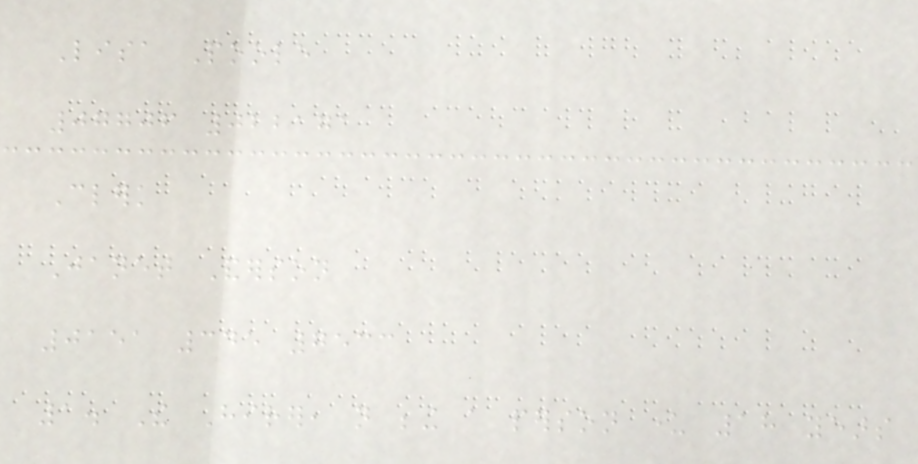Lisa Poole
07706 022171
Clerk
Janet Anderson
0151 345 7533
1. The Hirer, not being a person under 18 years
